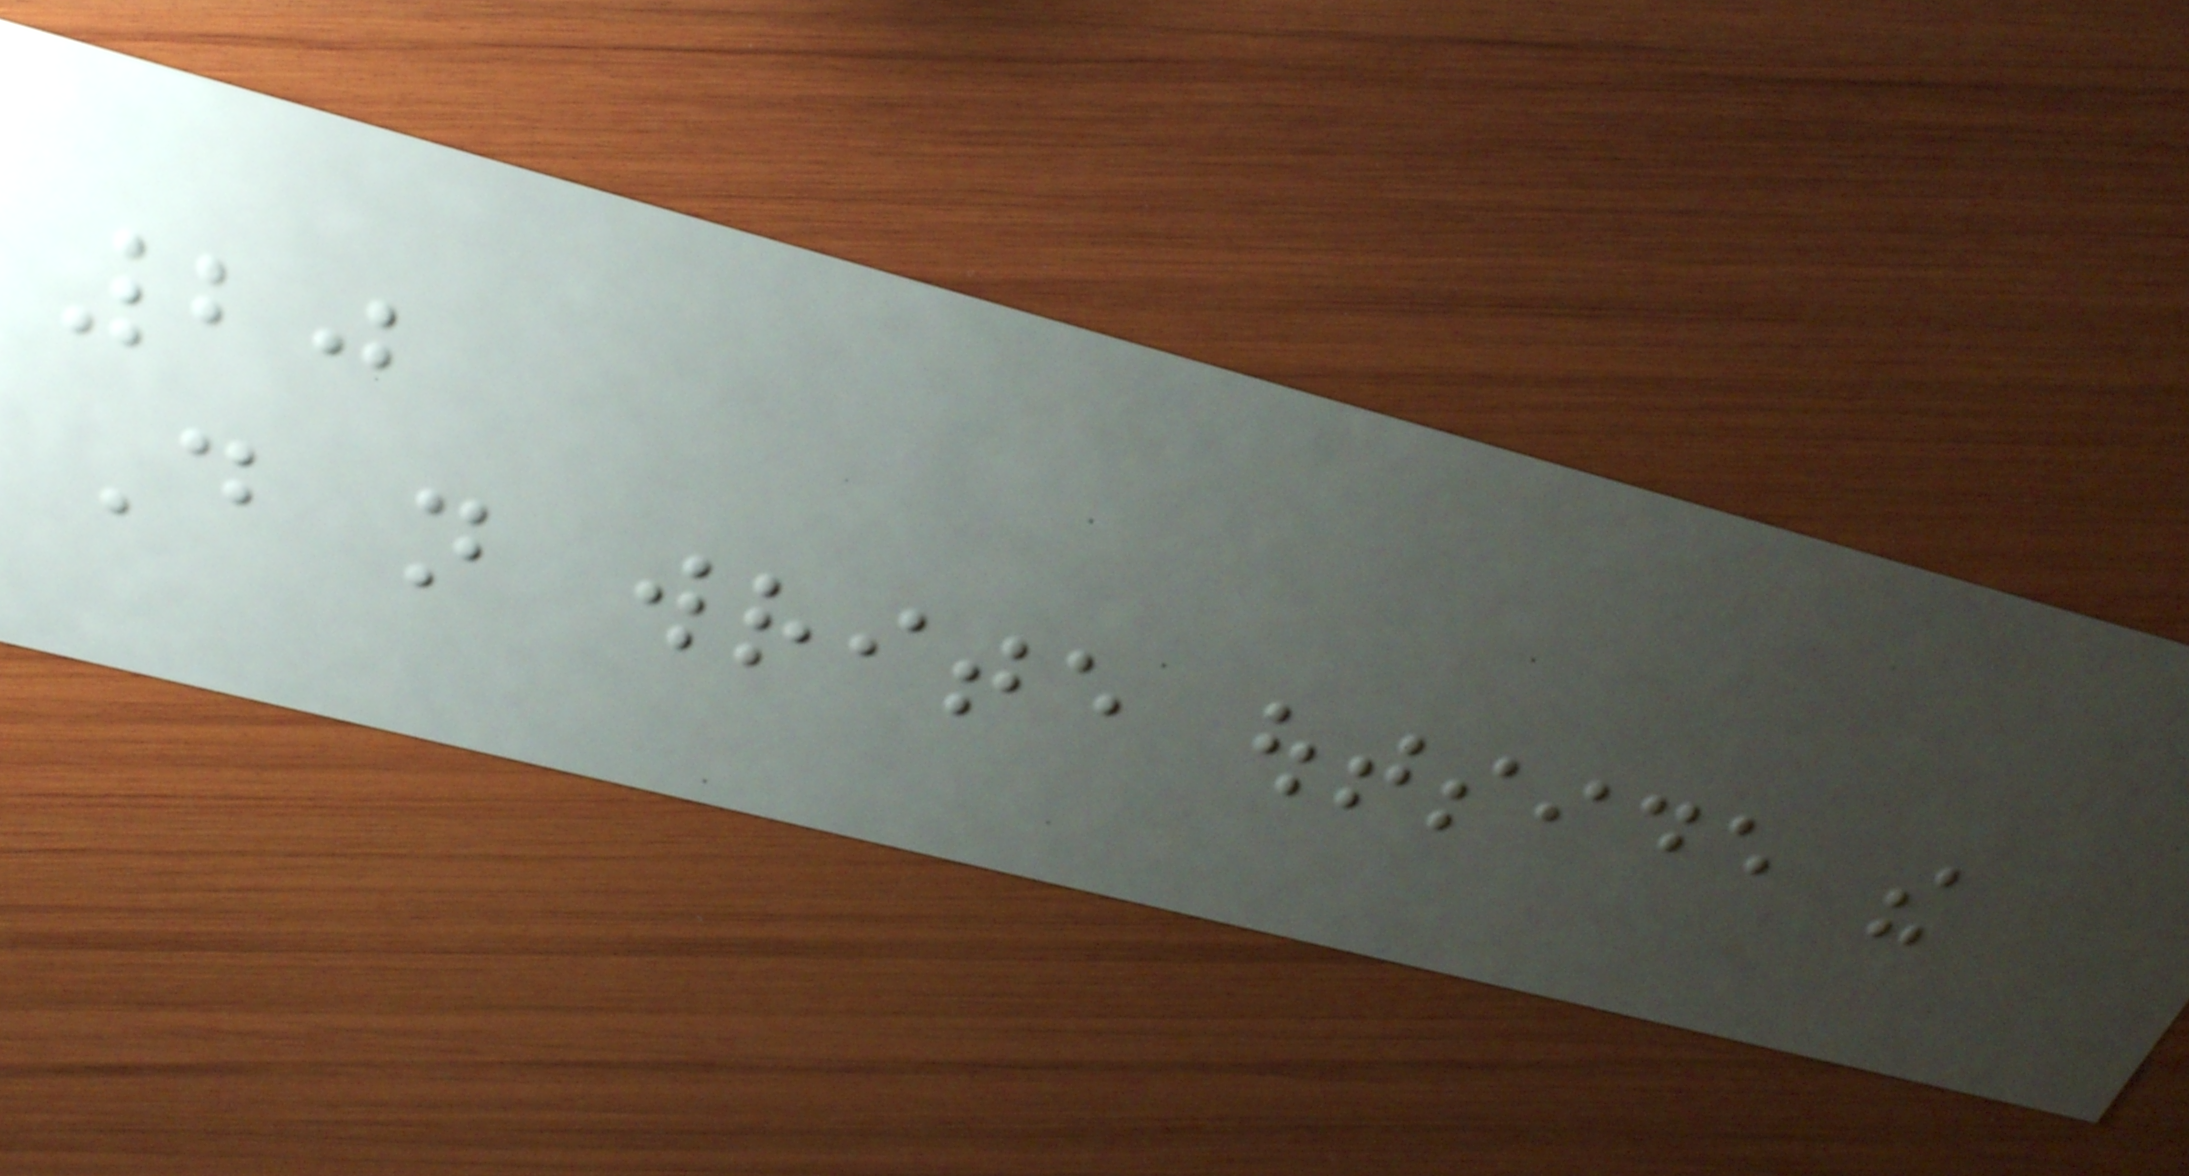20
Do not write outside the
